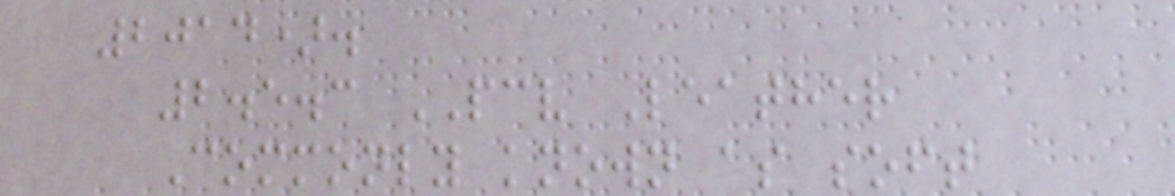2014).
2.5.3 PCV Leather
Commonly known as soft
